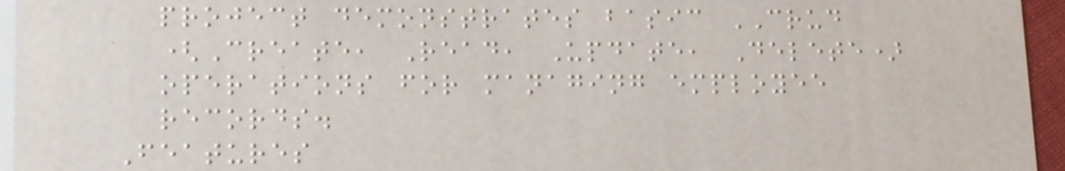project demonstrates basic CRUD
(Create, Read, Update, Delete)
operations for managing employee
records.
Features
